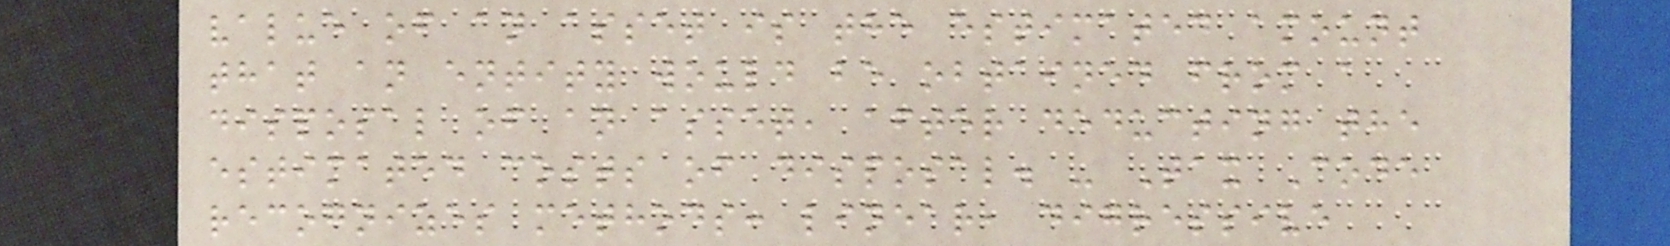value of an asset is the estimated amount
that an entity would be obtained from a
disposal of an asset, after deducting the
estimated costs of disposal. - Tax Code
recognizes methods: linear, digressive
